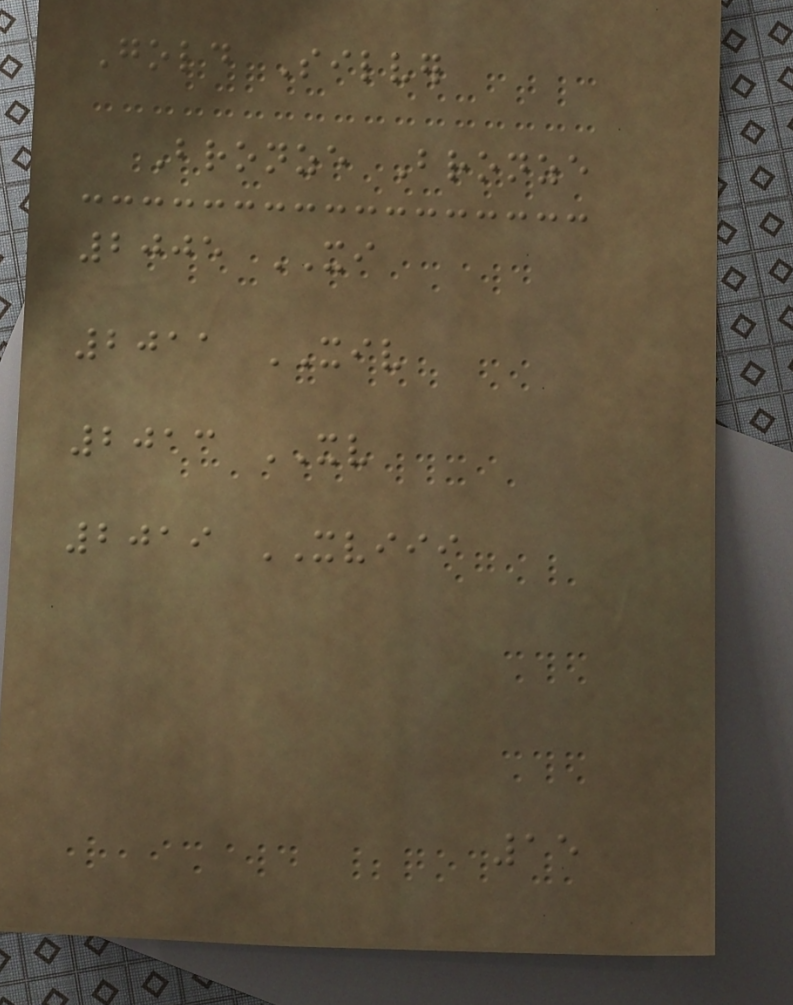Gold Silver
Bronze Bronze
2005 XI
2011 XIV
2013 XV
2019 XVIII
15
